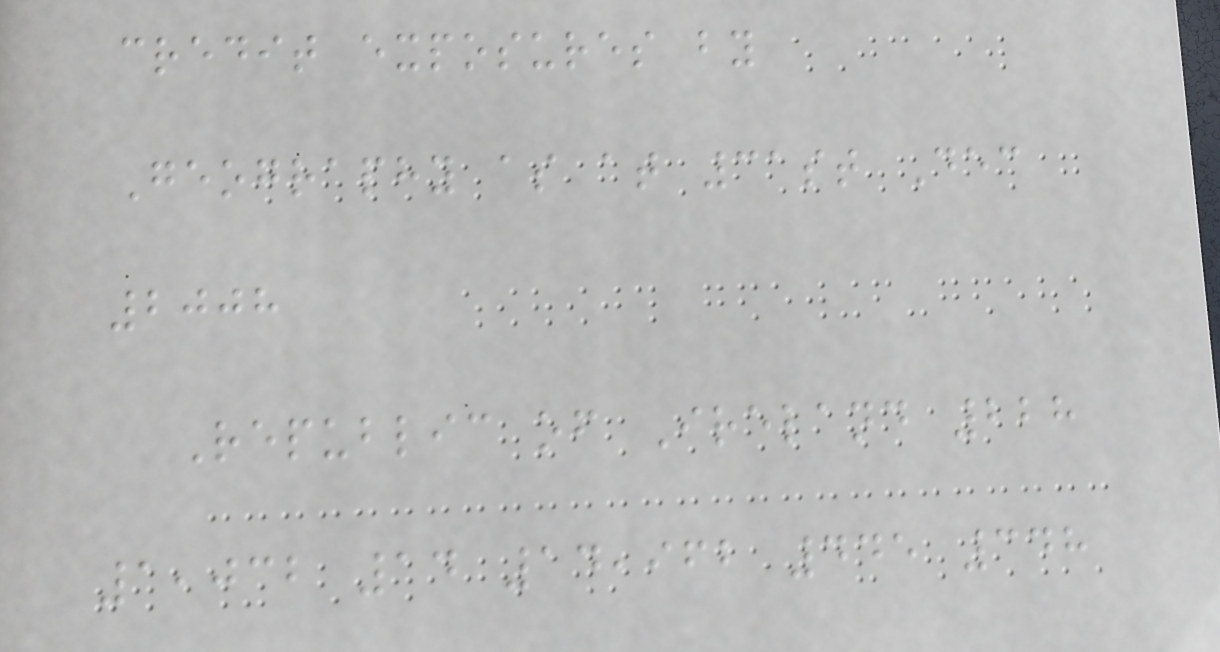credit exposures by
Geography as at 31st Dec
2008
Republic of Ireland 228
1,032 14 14,962 445 348
